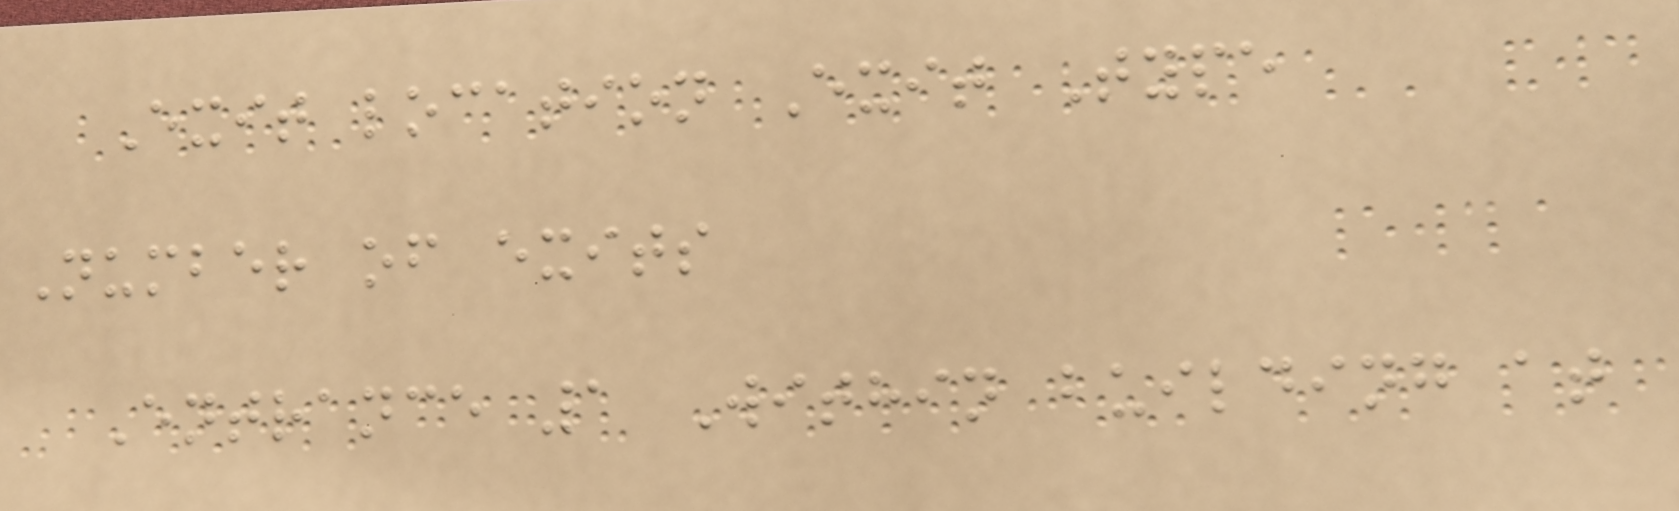Exit location Exit Type
Number of exits
Entrance 1 Within building at
